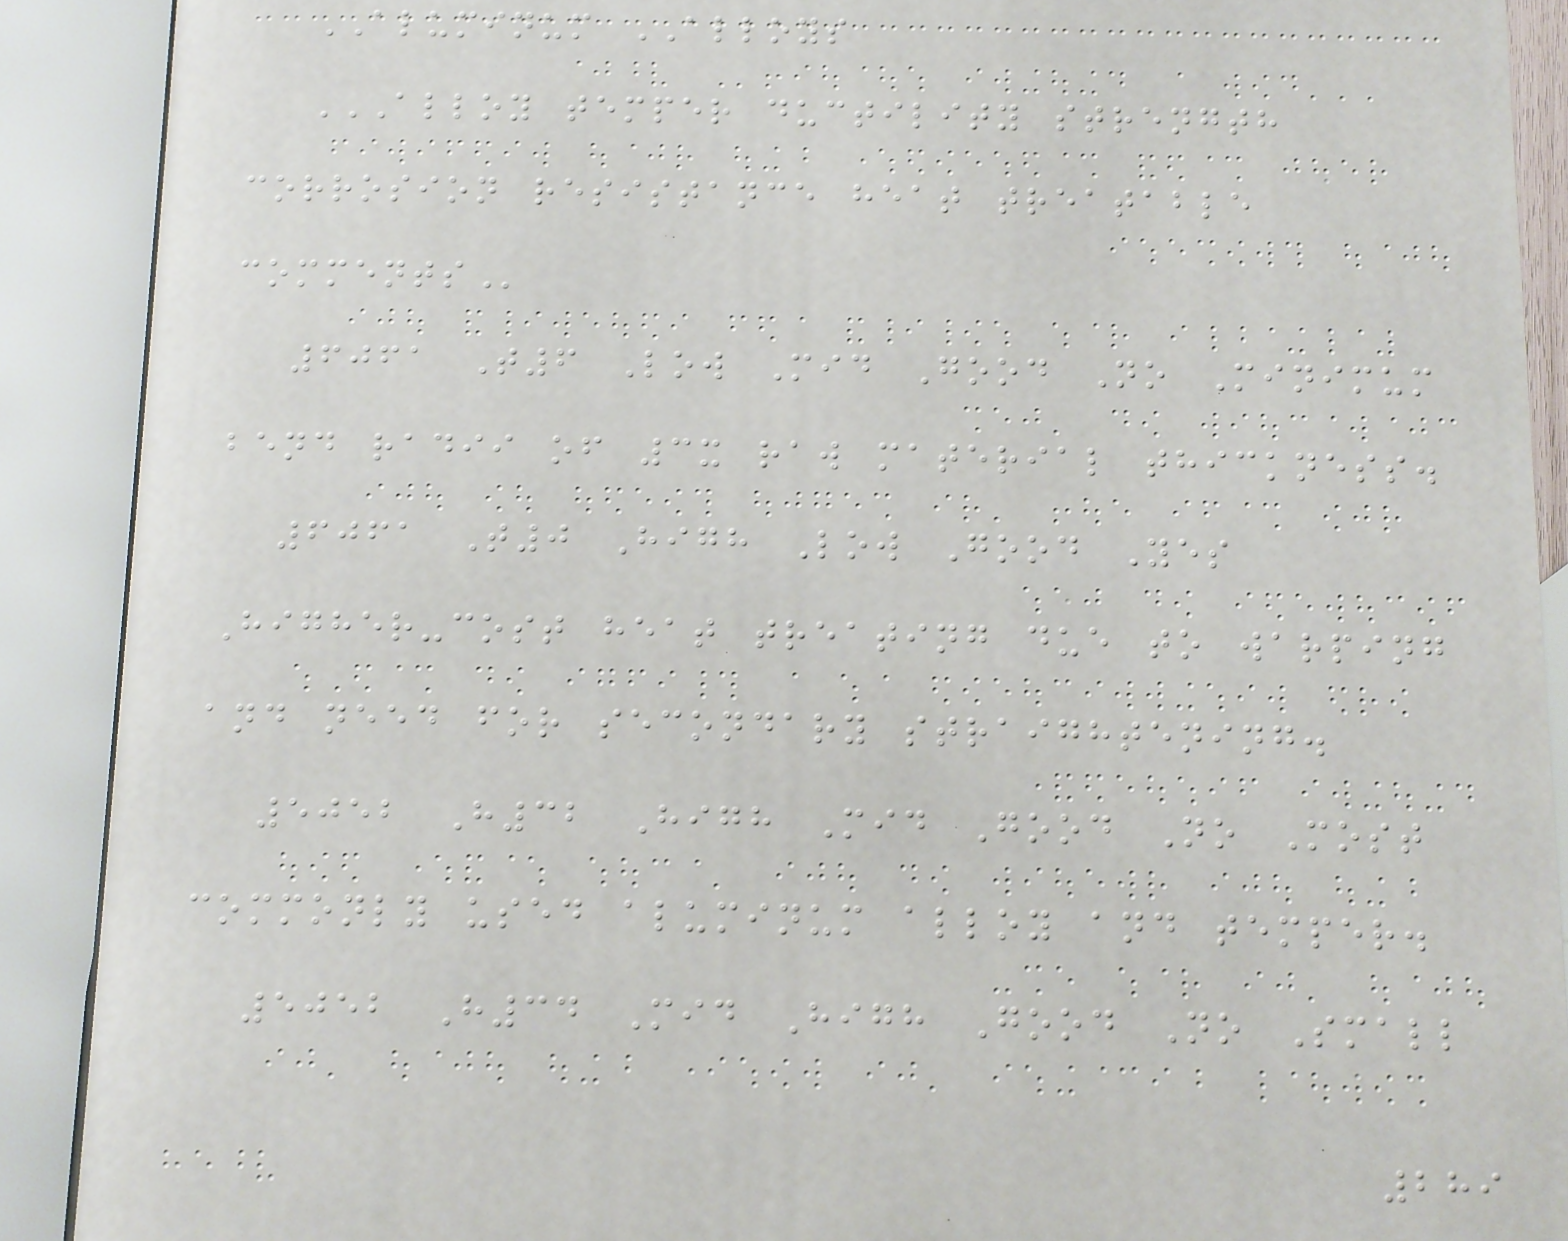ALUMINUM ALLOYS
ALLOY TEMPER DUCTILITY STRENGTH
CORROSION RESISTANCE HEAT TREATABLE
COMMENTS
6061 T6 Low Mid Good No Minimum
bend radii of 3x raw material thickness.
6061 T0 High Low Good Yes
Higher-cost heat treating due to warping
and need for secondary straightening.
5052 H32 High Mid Good No Most
commonly used aluminum alloy and temper.
5052 H34 Mid High Good No Small
289
